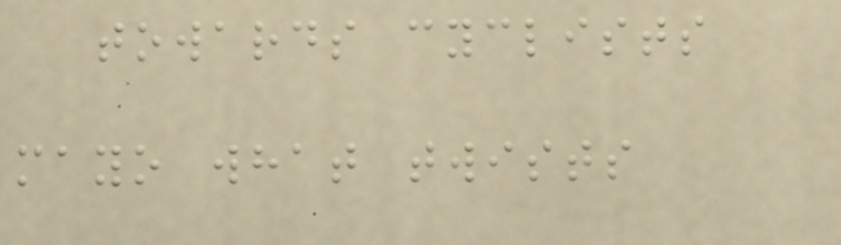towards cyclists
mayo what twists
